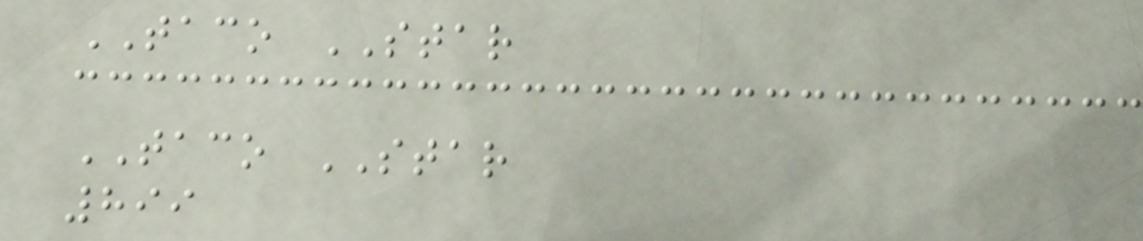TACO STAR
TACO STAR
899
